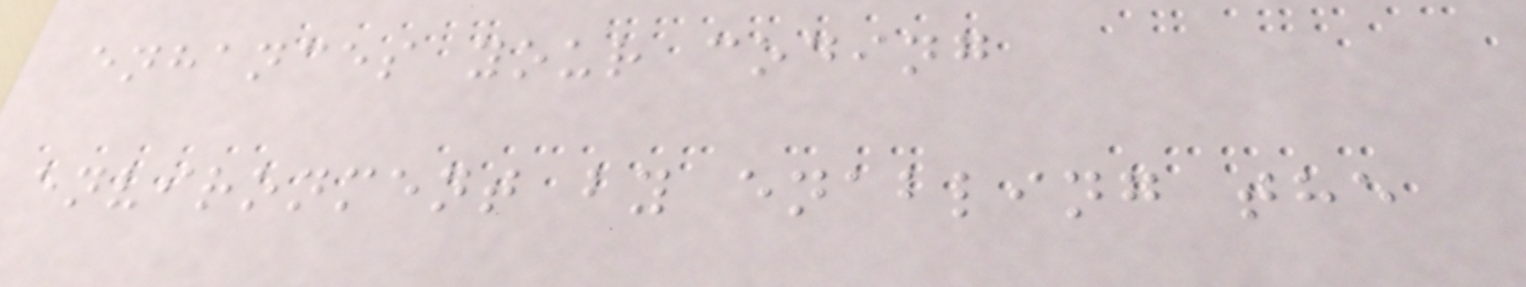enhances your coding
environment by enabling the
